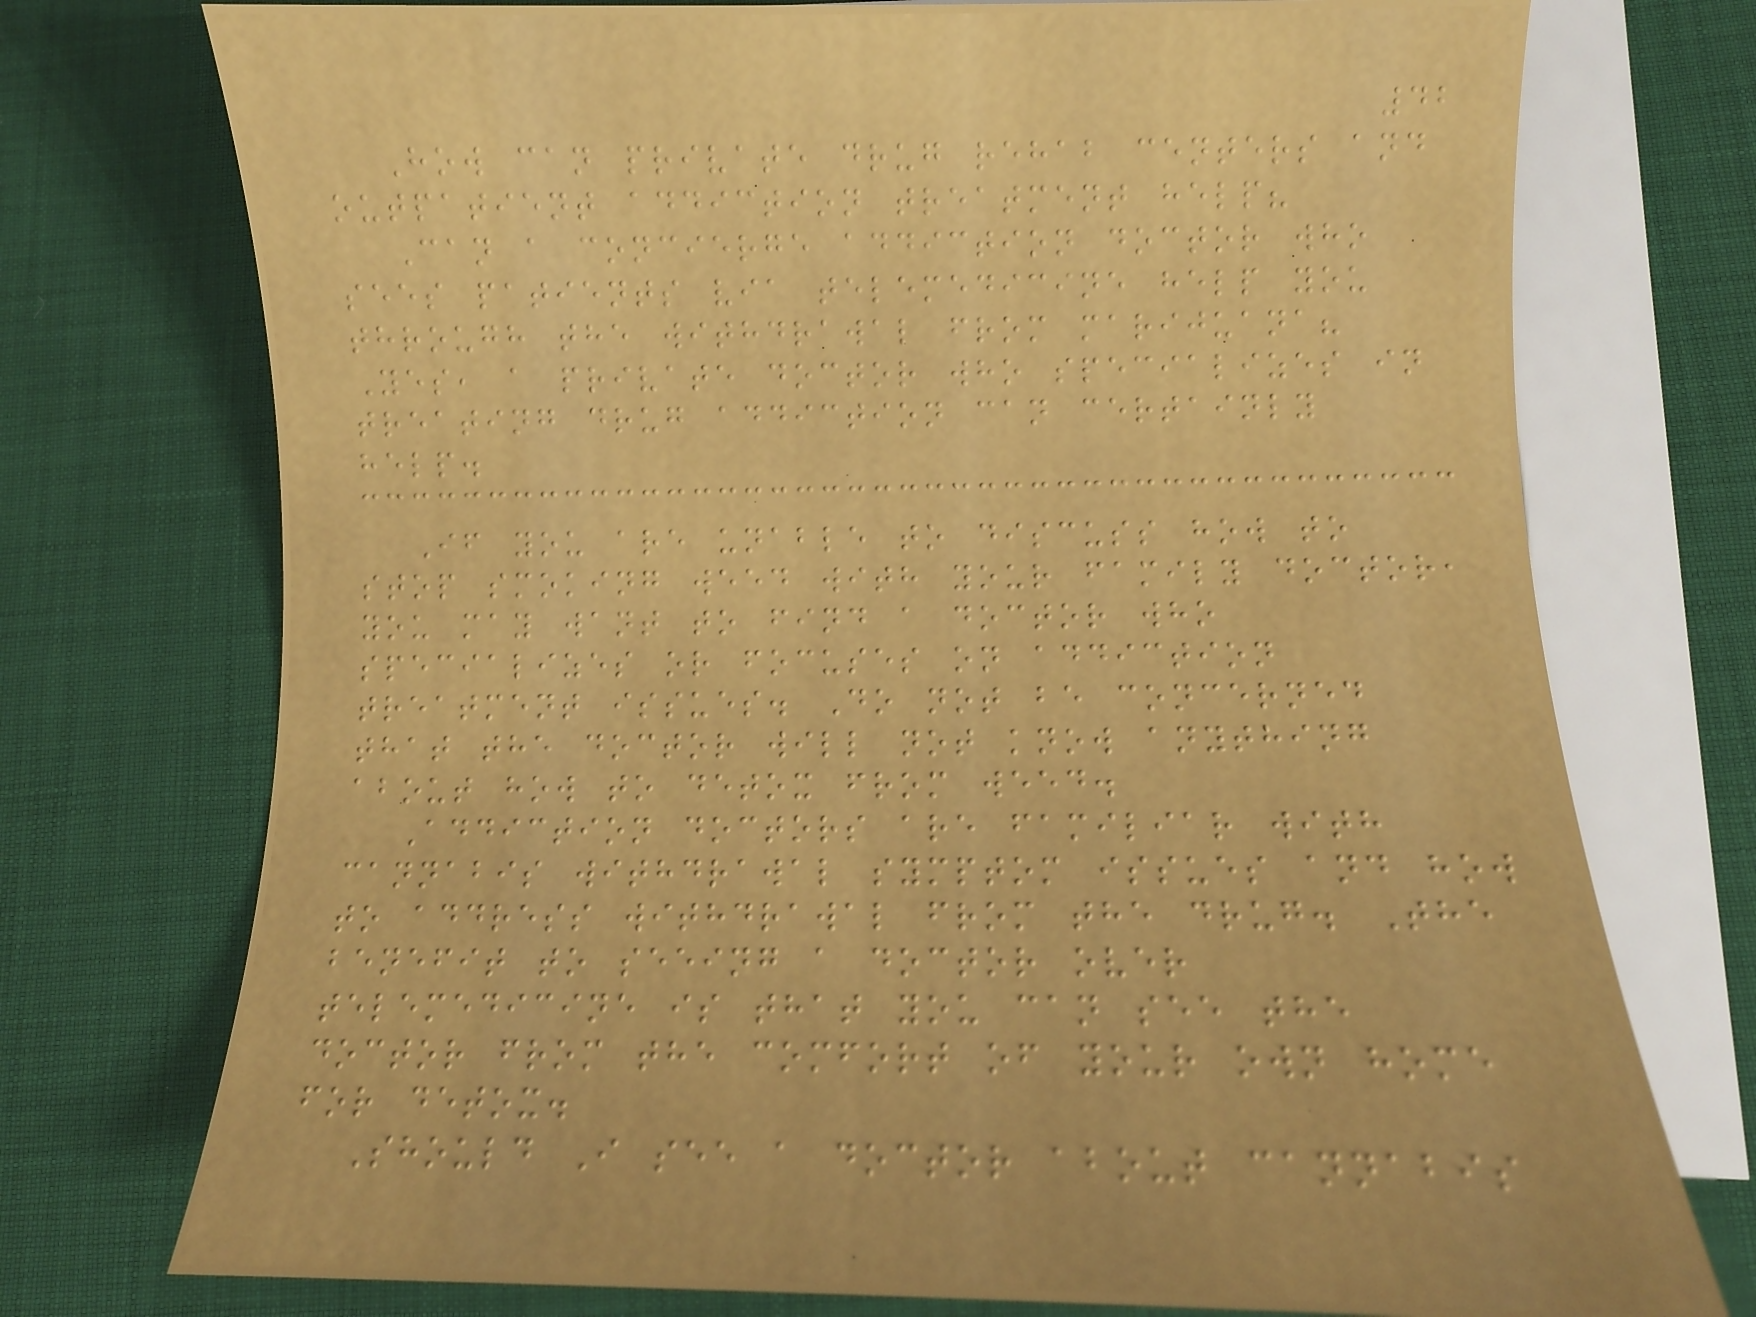42
How can private drug rehab centers and
outpatient addiction treatment help?
Can a concierge addiction doctor who
sees patients via telemedicine help you
through the withdrawal from marijuana?
Yes, a private doctor who specializes in
treating drug addiction can certainly
help.
If you are unable to discuss how to
stop smoking weed with your family doctor,
you may want to find a doctor who
specializes or focuses on addiction
treatment issues. Do not be concerned
that the doctor will not know anything
about how to detox from weed.
Addiction doctors are familiar with
cannabis withdrawal symptom issues and how
to address withdrawal from the drug. The
benefit to seeing a doctor over
telemedicine is that you can see the
doctor from the comfort of your own home
for detox.
Should I see a doctor about cannabis
